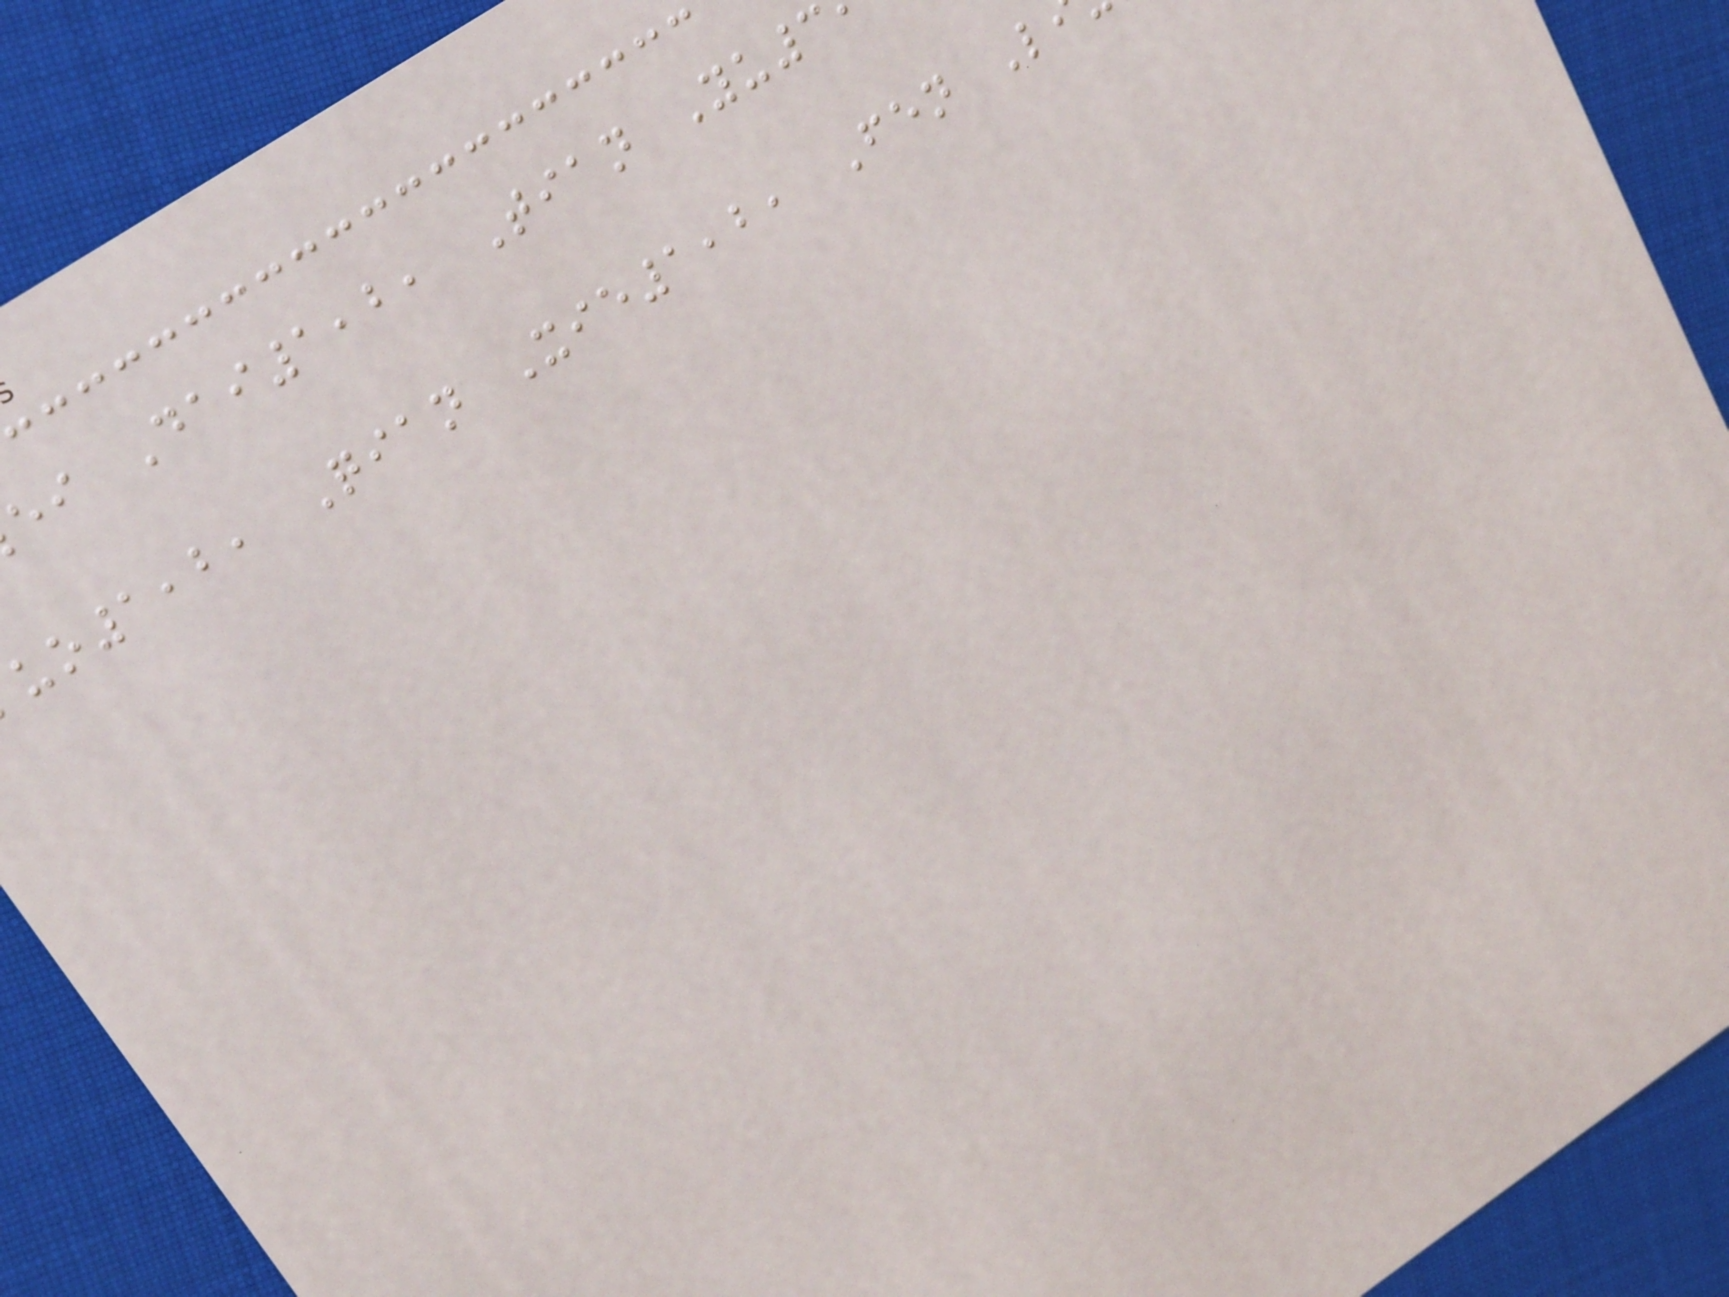ei Dai1,2, Tian Yu3
uo1,2, Qian Xie1,2, Fen L
